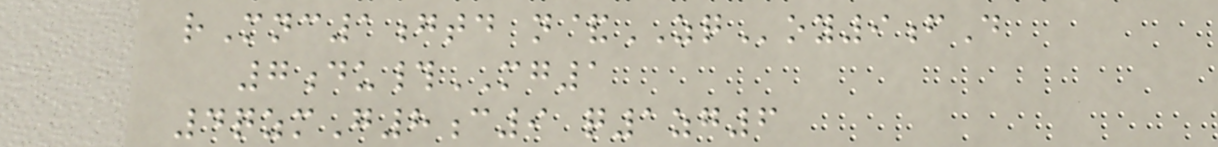rMnc1gtd n&ZQoy9fD
7du#MG1
4qzmG8c9 q1zg6
